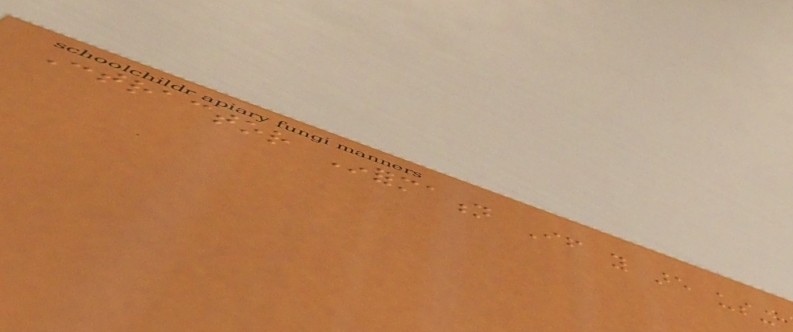Contractor Information If you are using
